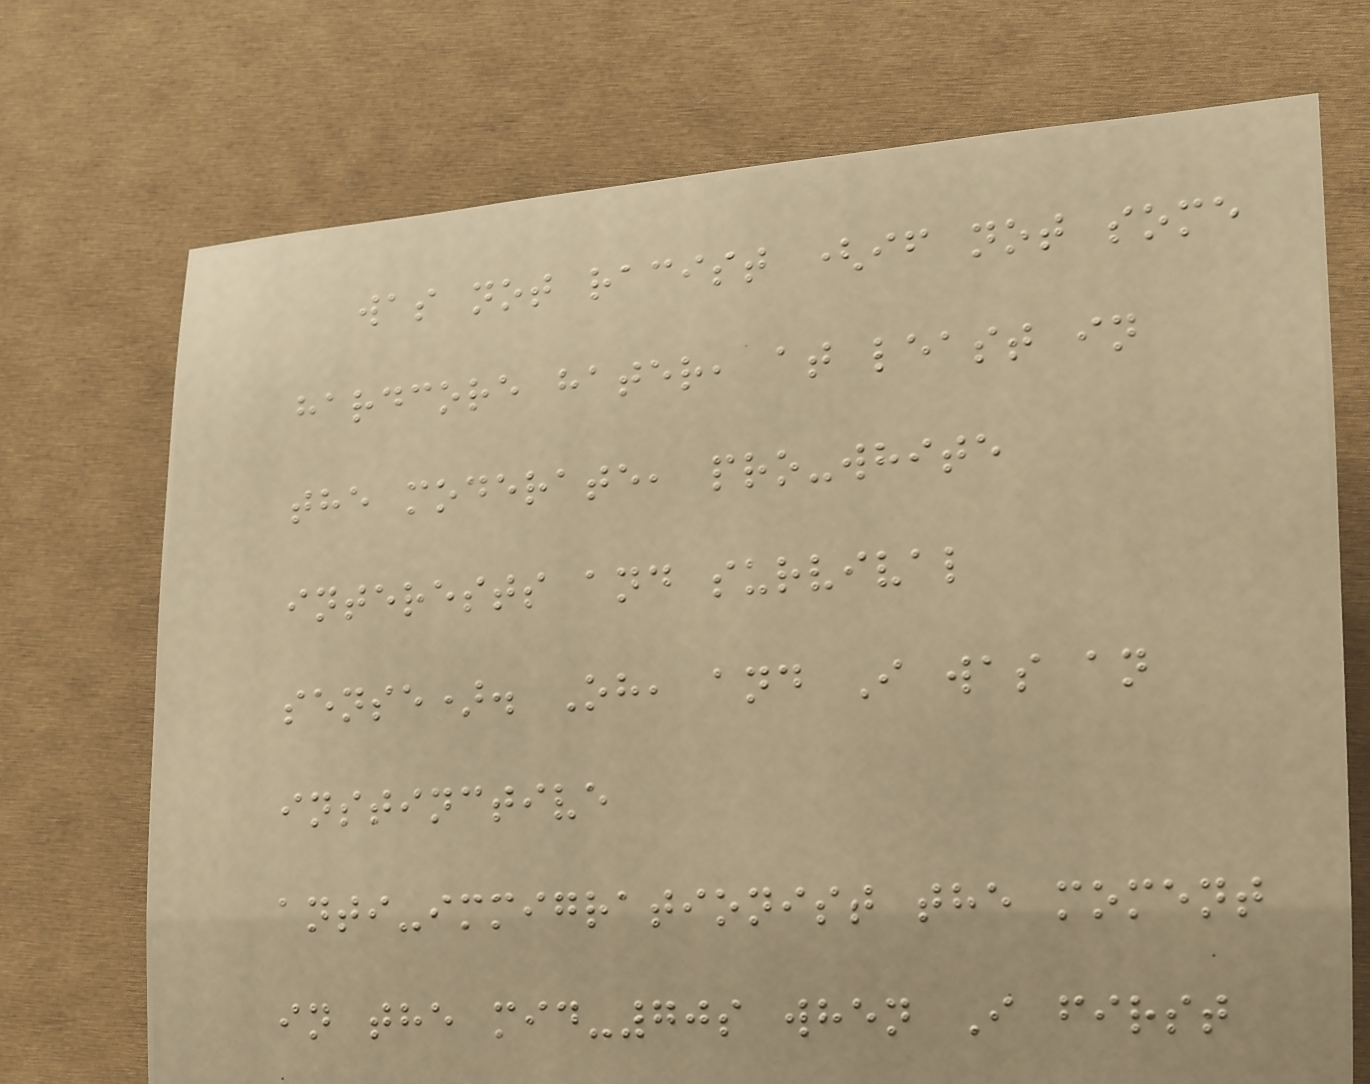was not racist (if not some
hardcore hater, at least in
the moderate, pro-white
interests and survival
sense). Oh, and I was an
instinctive
anti-immigrationist the moment
in the mid-70s when I first
